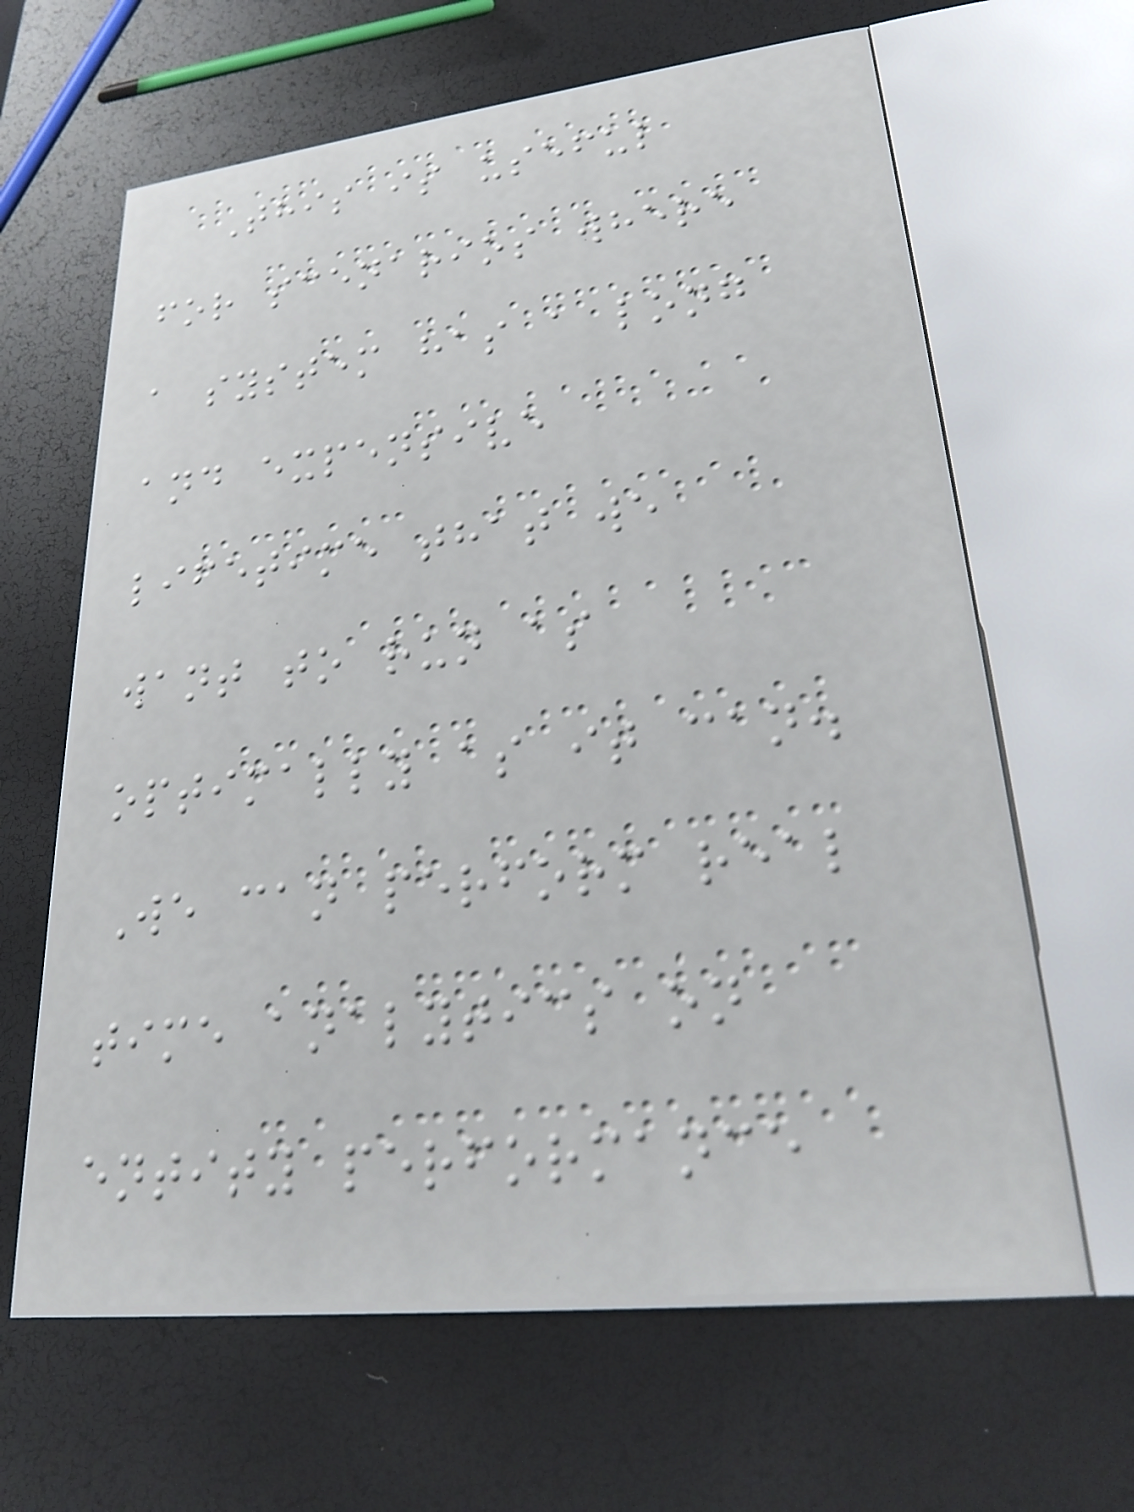This is useful
for scenarios where
a system has a long
and expensive
lifetime that we
want to run as
optimally as it can.
We can perform real
time analytics on
entity performance
